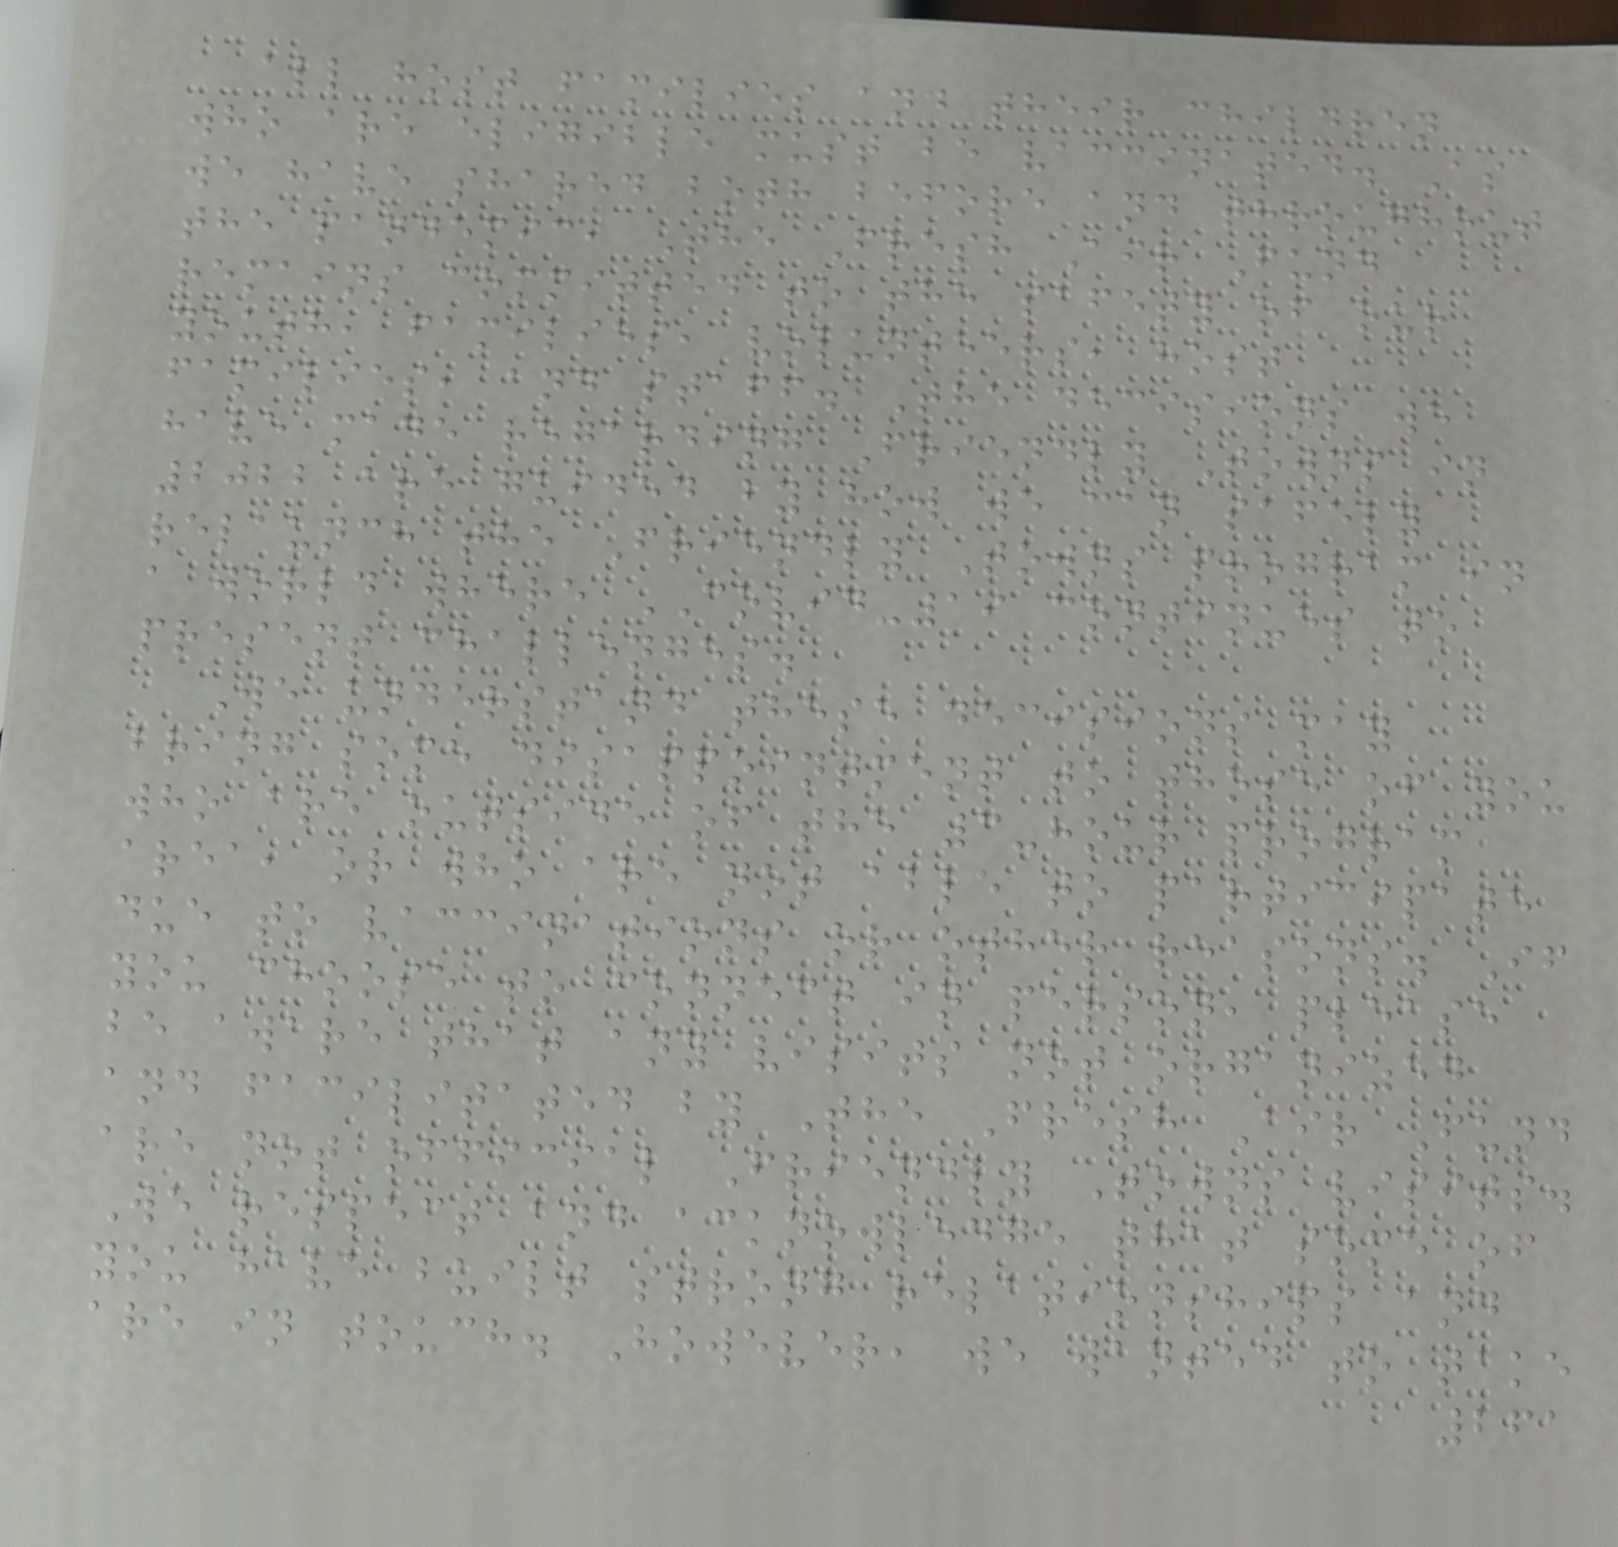all host families and their children
who are eligible must be vaccinated. As
we have shared both before and throughout
the pandemic, The Fresh Air Fund
remains committed to the safety of our
youth, families, volunteers, host
families, and staff. The decisions we
have made regarding Friendly Towns in
2022 are guided by how we can safely
relaunch the Friendly Towns program in
a world where COVID-19 continues to
present challenges.
We understand these decisions may
bring some disappointment to those of you
who are outside of the 3-hour program
area, or who are not able to participate
due to vaccinations or other reasons. If
you choose to connect in person, please
be aware that any visits not organized
and facilitated by The Fresh Air Fund
are not official Friendly Towns visits.
We respect and acknowledge that some of
you have built strong relationships and
are in touch. However, we wanted to take
261
